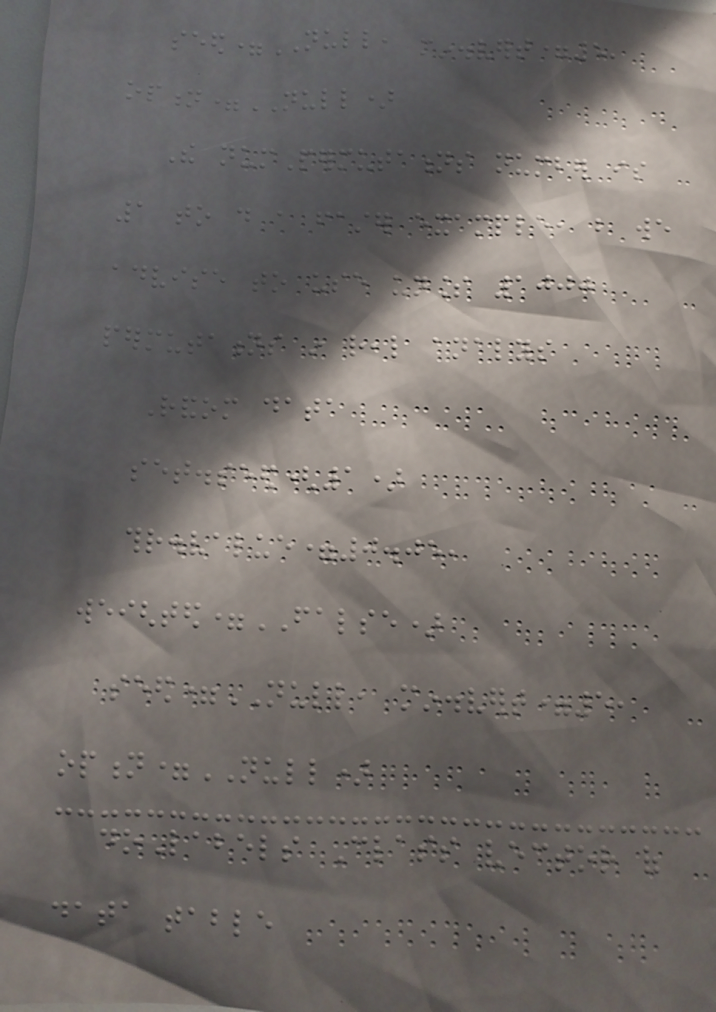seed=NULL, min.vert=5,
option=NULL)
The numPermutations number is
1 to do a faster example, but we
advise to use unless 1000
permutations in real analys
Random data
set.seed(1)
thr.value=0.05,
weighted=FALSE)
seed=NULL, min.vert=5,
option=NULL)
doLabels Class vector of
data table
